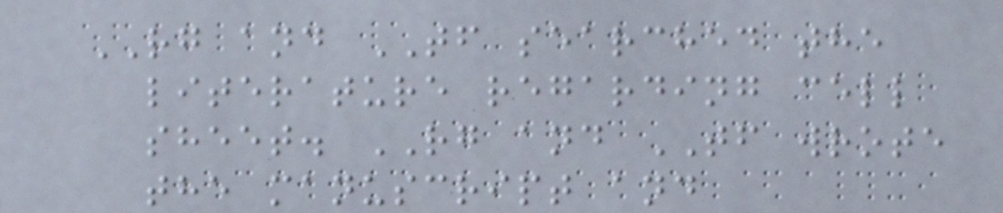RG and TF searched the
literature regarding cell
sheet. RG and TF wrote
the manuscript and
